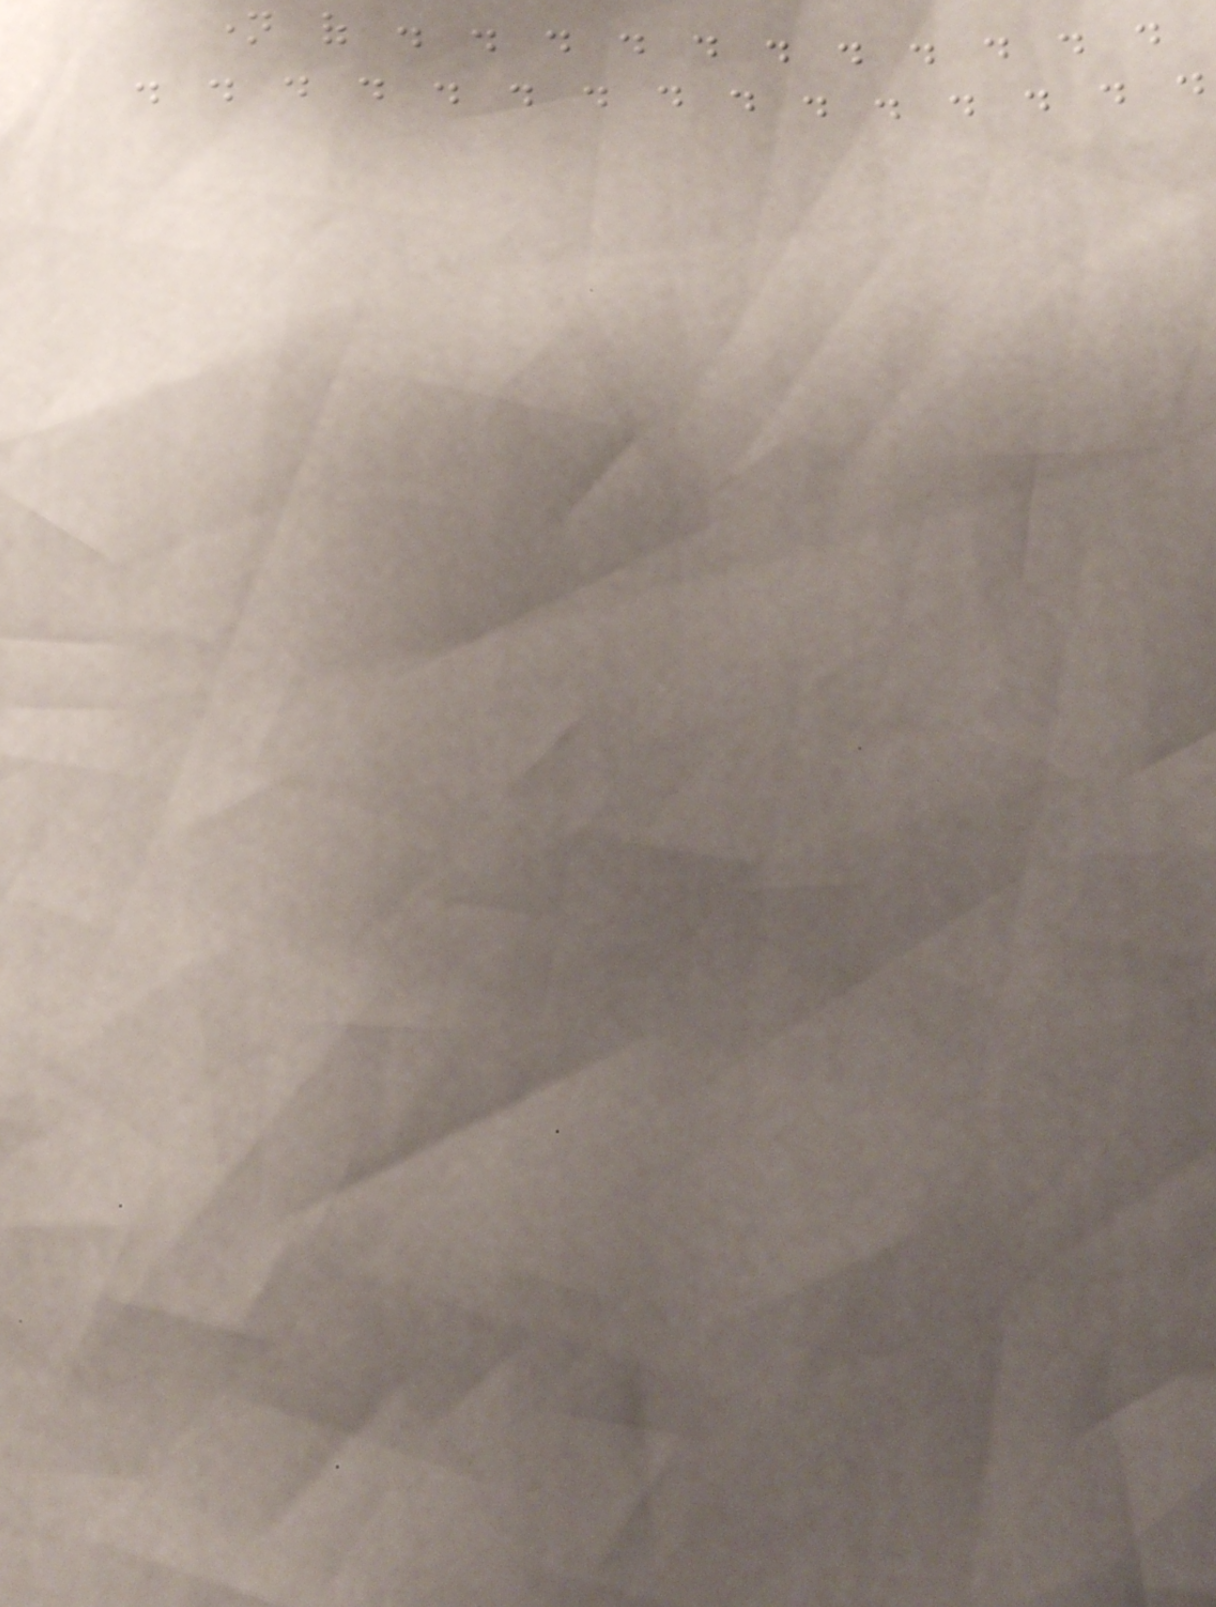name of . . . . . . . . . . .
. . . . . . . . . . . . . . .
